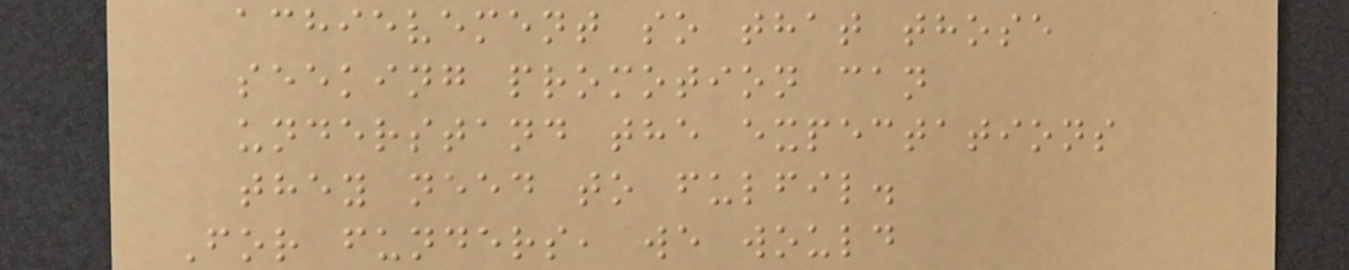achievement so that those
seeking promotion can
understand the expectations
they need to fulfil.
For funders, we would
